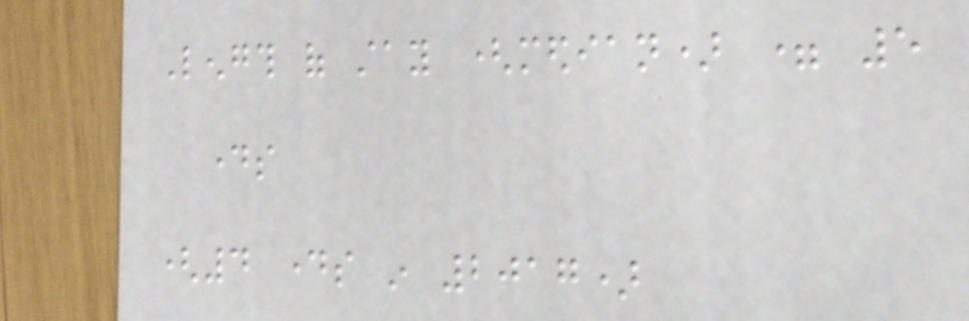Length of stay (median) = 5
days
(4 days in 2017)
